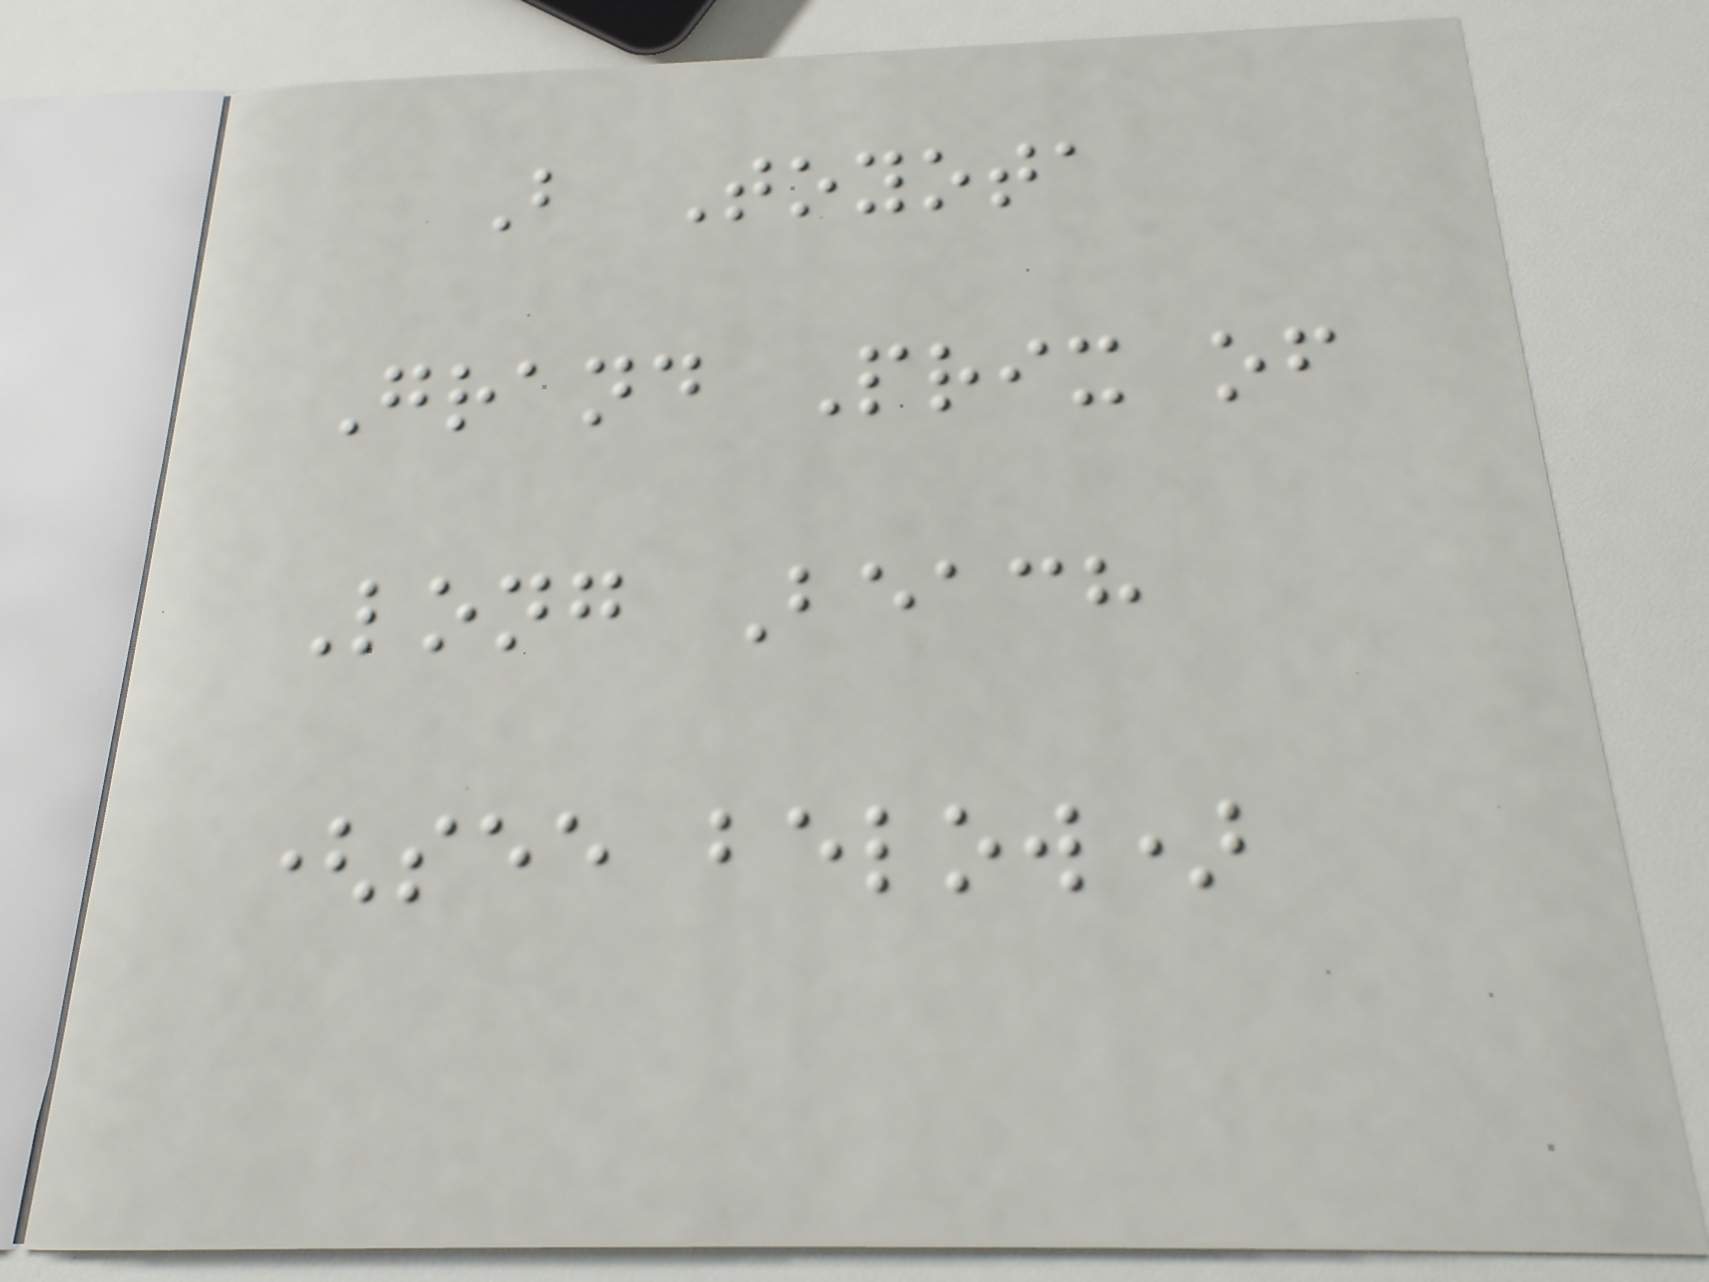B Toyota
Grand Prix of
Long Beach
(see below)
